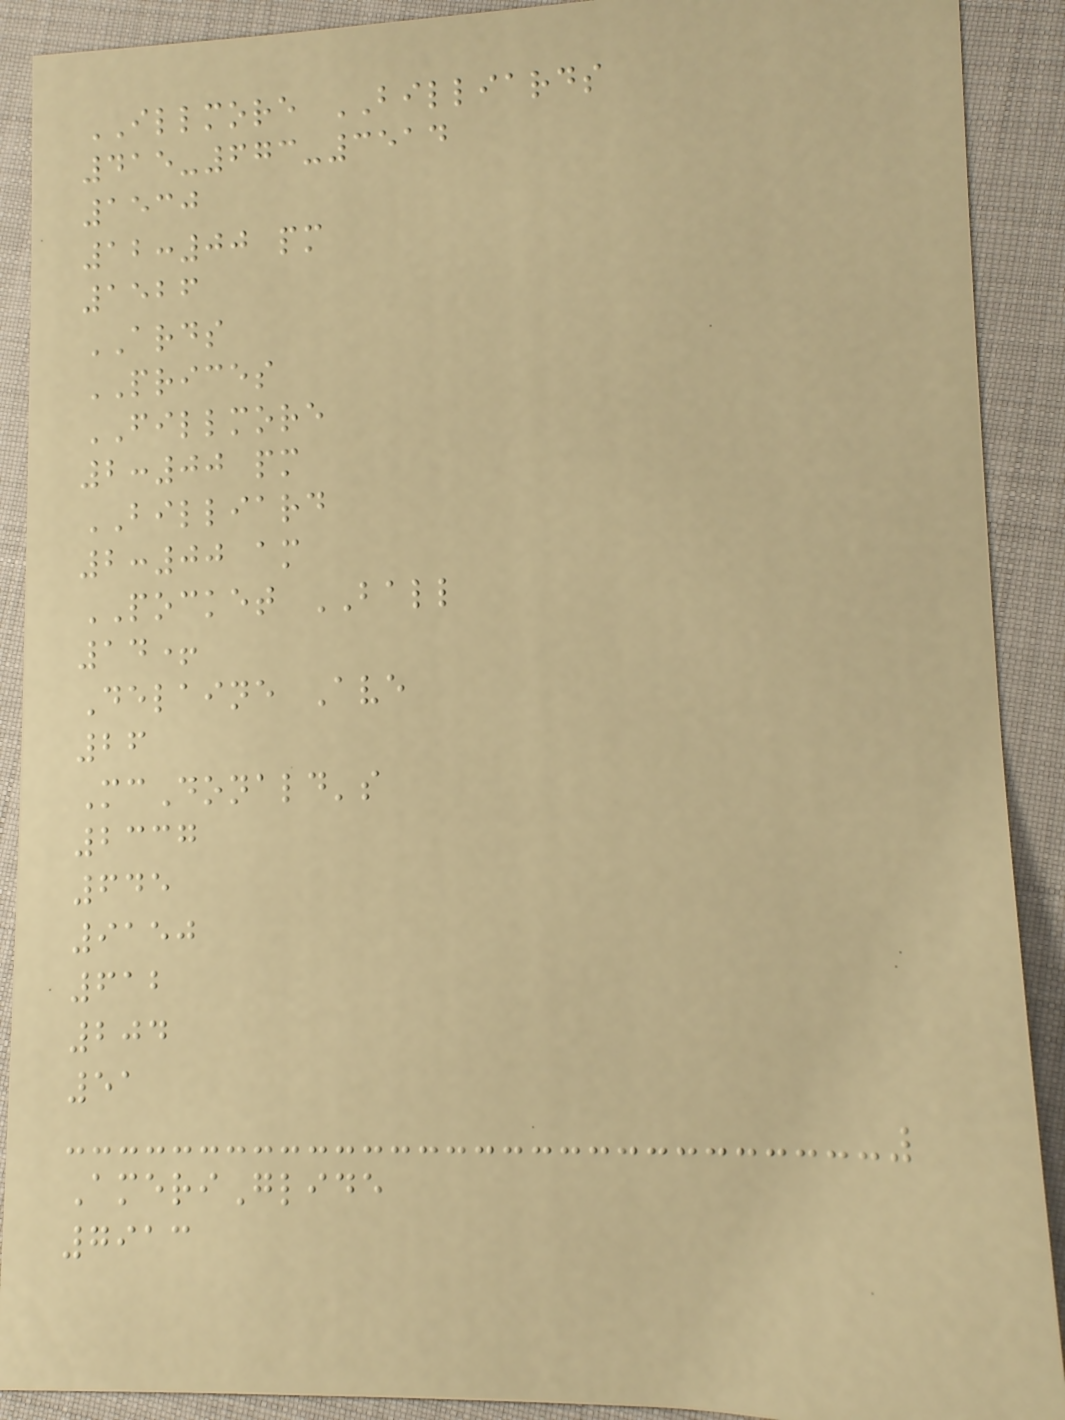ILLMORE BILLIARDS
415-673-3514
1530
12:00 pm
1526
ARDS
PRICES
FILLMORE
2:00 pm
BILLIARD
2:00 am
POCKET BALL
14+
Delaine Ave
26
McDonald's
2337
645
9150
612
204
51
AmeriGlide
7913
